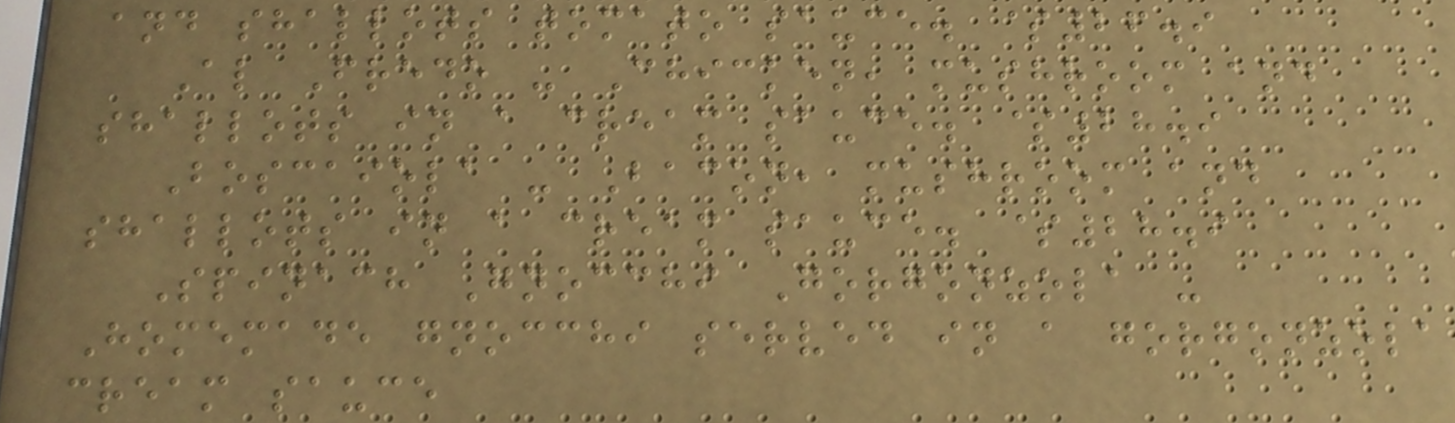and shallots tomato sauce. $26.9
Al Fredo - Chicken, mushroom and
shallots in a cream sauce. $28.9
Boscaiola - Bacon, mushroom and
shallots in a cream sauce. $28.9
Spinach Gnocchi Gorgonzola -
Homemade gnocchi served in a gorgonzola
cream sauce
